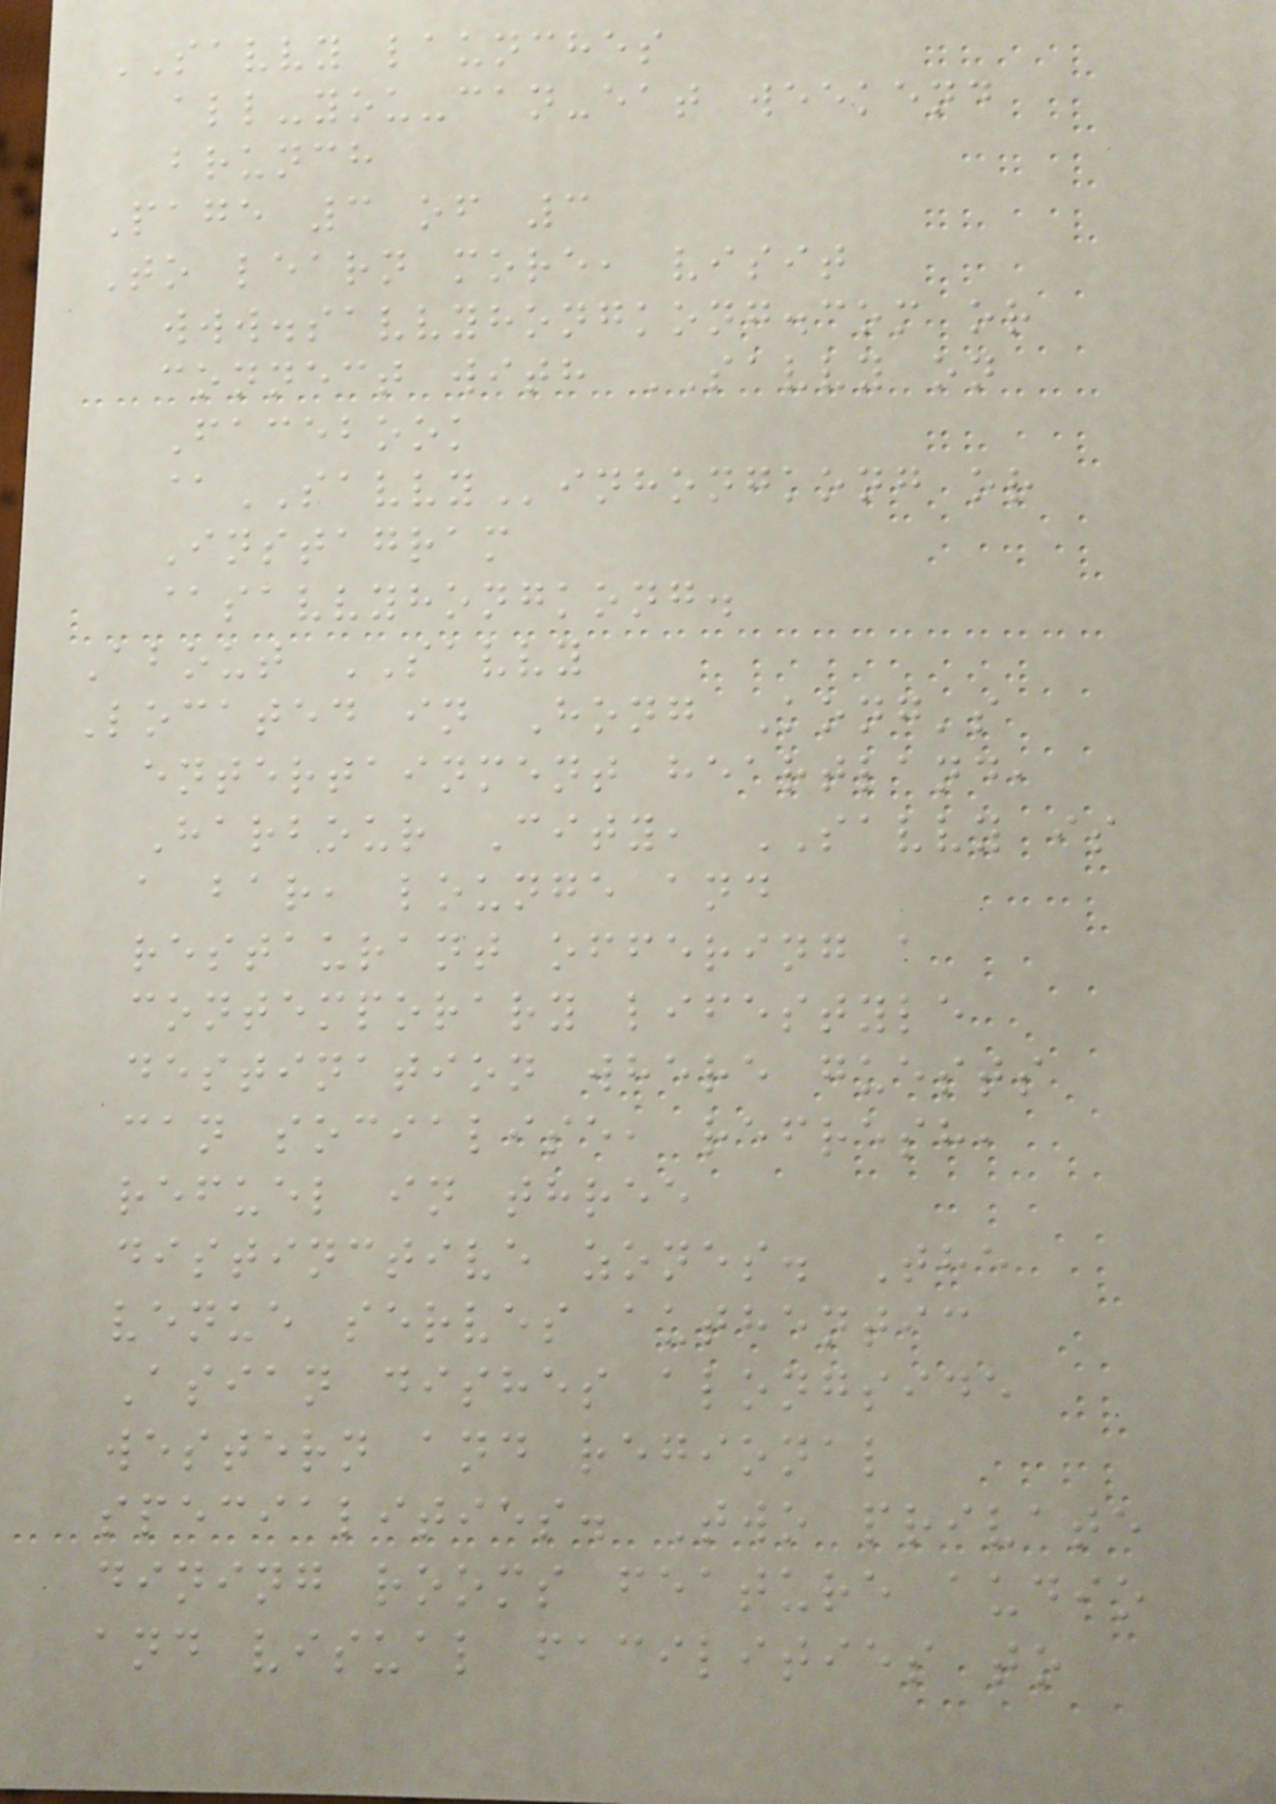SAVVY launches
all-you-can-eat weekend
brunch
Page 3 of 3
To learn more, visit
www.savvyhongkong.com or
connect with SAVVY on
Facebook
@SAVVYinhongkong or
Instagram
@savvyhongkong.
About SAVVY
Located in Hong Kong's
entertainment heartland,
Harbour City, SAVVY is
a bar, lounge and
restaurant offering a
contemporary lifestyle
destination where guests
can socialise, refresh,
refuel in three
distinctive zones. The
venue serves authentic
Asian dishes alongside
western and regional
specialities. Two private
dining rooms feature audio
and visual facilities to
